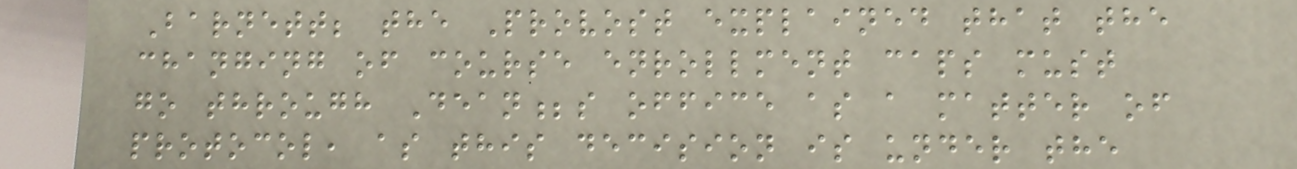Barnett; the Provost explained that the
changing of course enrollment caps must
go through Dean;s office as a matter of
protocol, as this decision is under the
